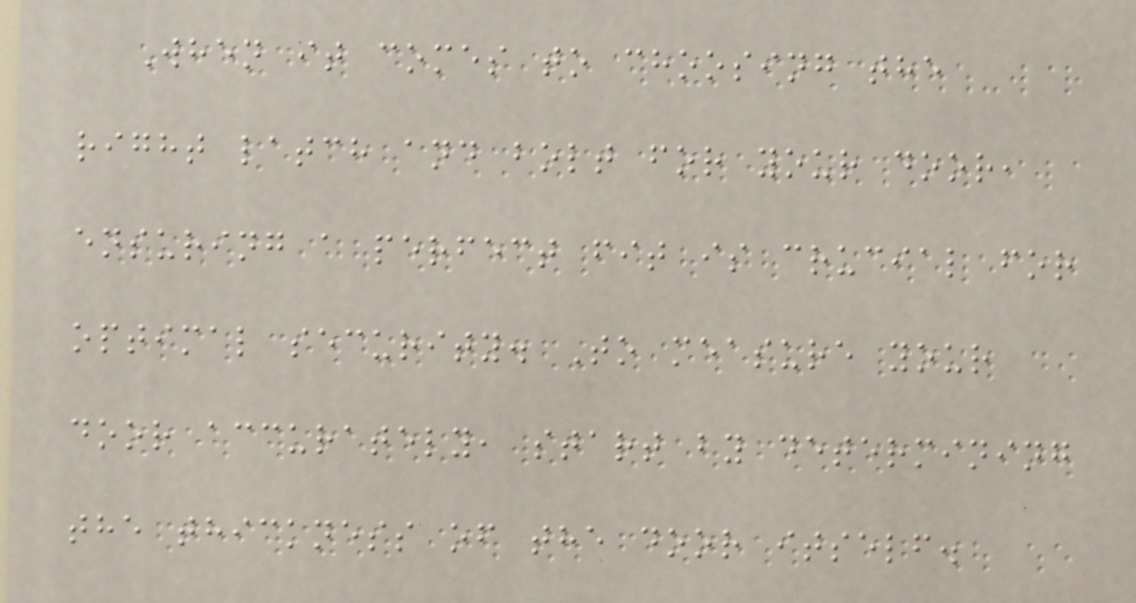When it comes to choosing the
right latch and bolt for your door,
ensuring a perfect fit is crucial for
optimal security. To measure your
door accurately, start by determining
the thickness of the door itself.
